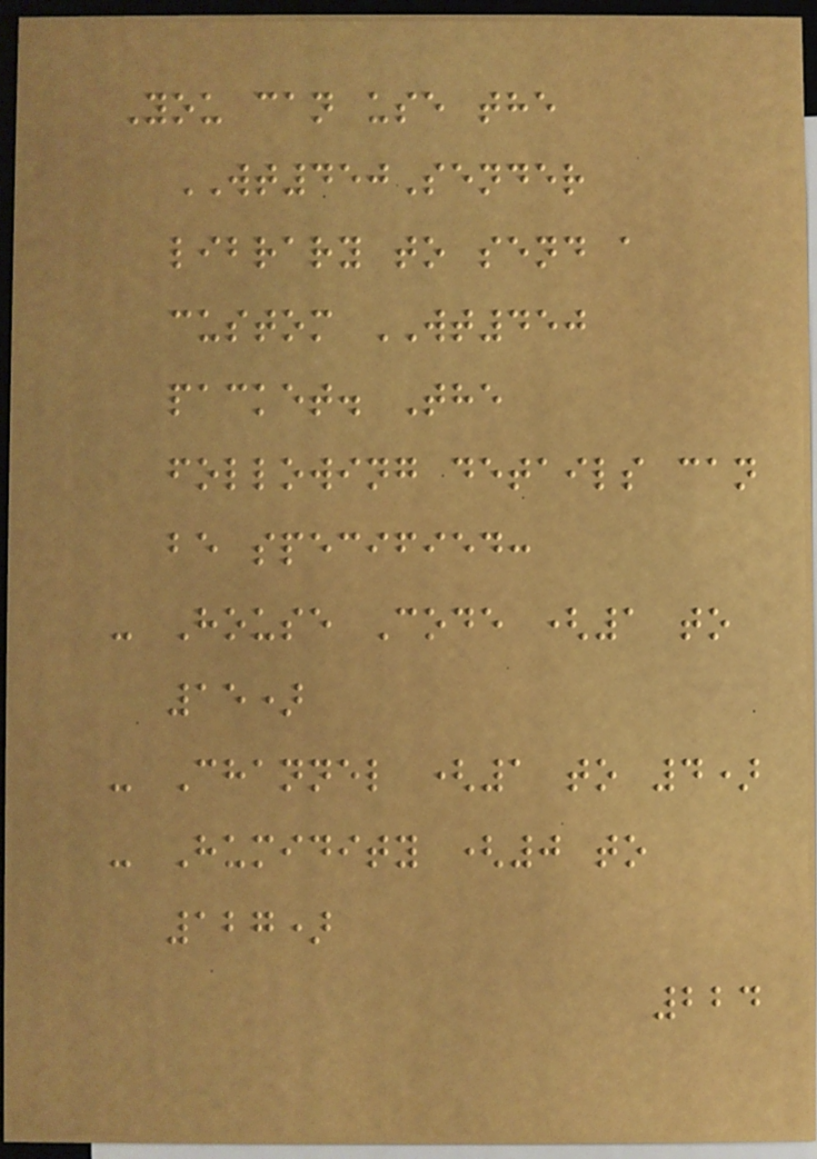You can use the
WT450Sender
library to send a
custom WT450
packet. The
following details can
be specified:
- House Code (1 to
15)
- Channel (1 to 4)
- Humidity (0 to
127)
224
